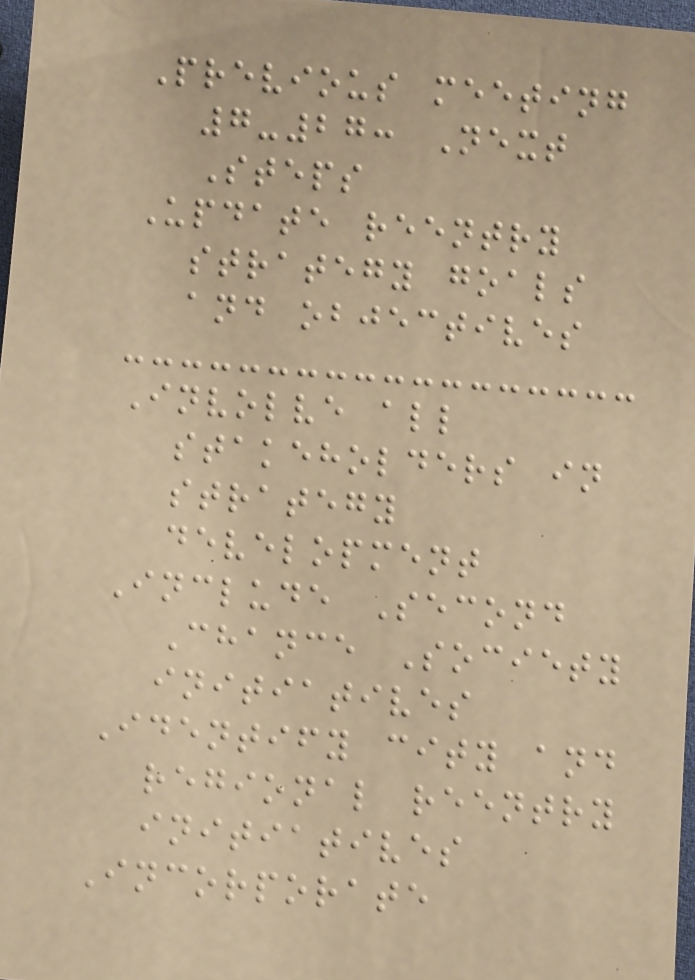Previous meeting
7-27: Next
Steps
Update reentry
strategy goals
and objectives
Involve all
stakeholders in
strategy
development
Include Second
Chance Society
initiatives
Identify city and
regional reentry
initiatives
Incorporate
